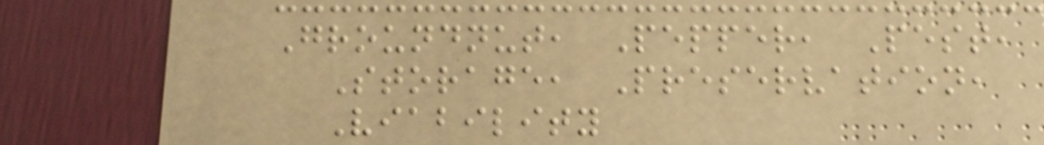Groundnut, Pepper, Pest,
Storage, Preservation,
Viability
